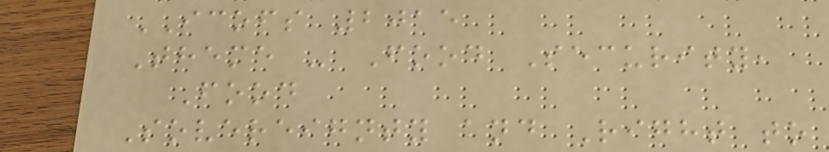ICOFS 2015
Theme - Food Security,
Food
Sovereignty and Right to
